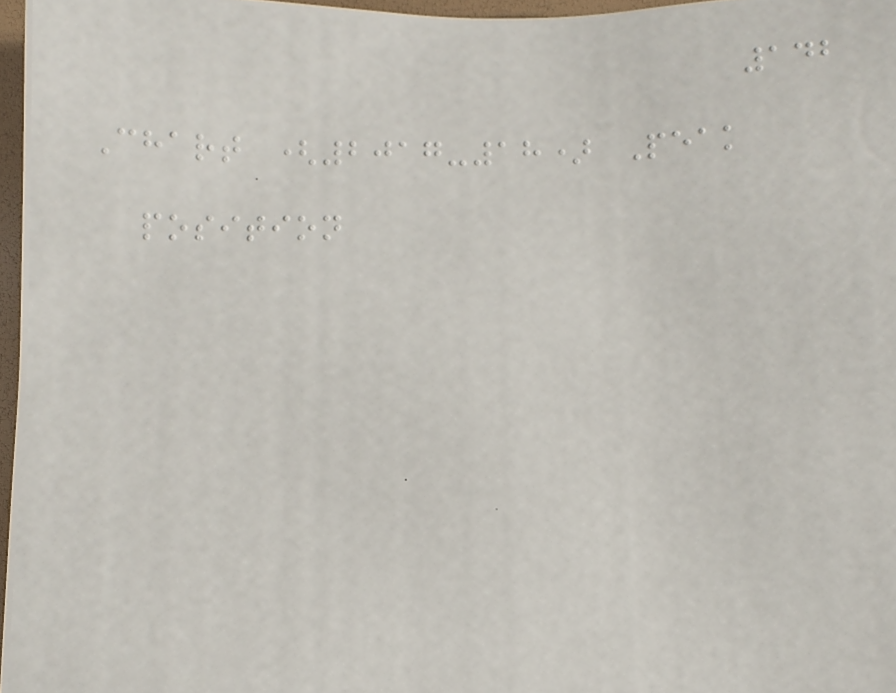142
Chart (2017-18) Peak
position
